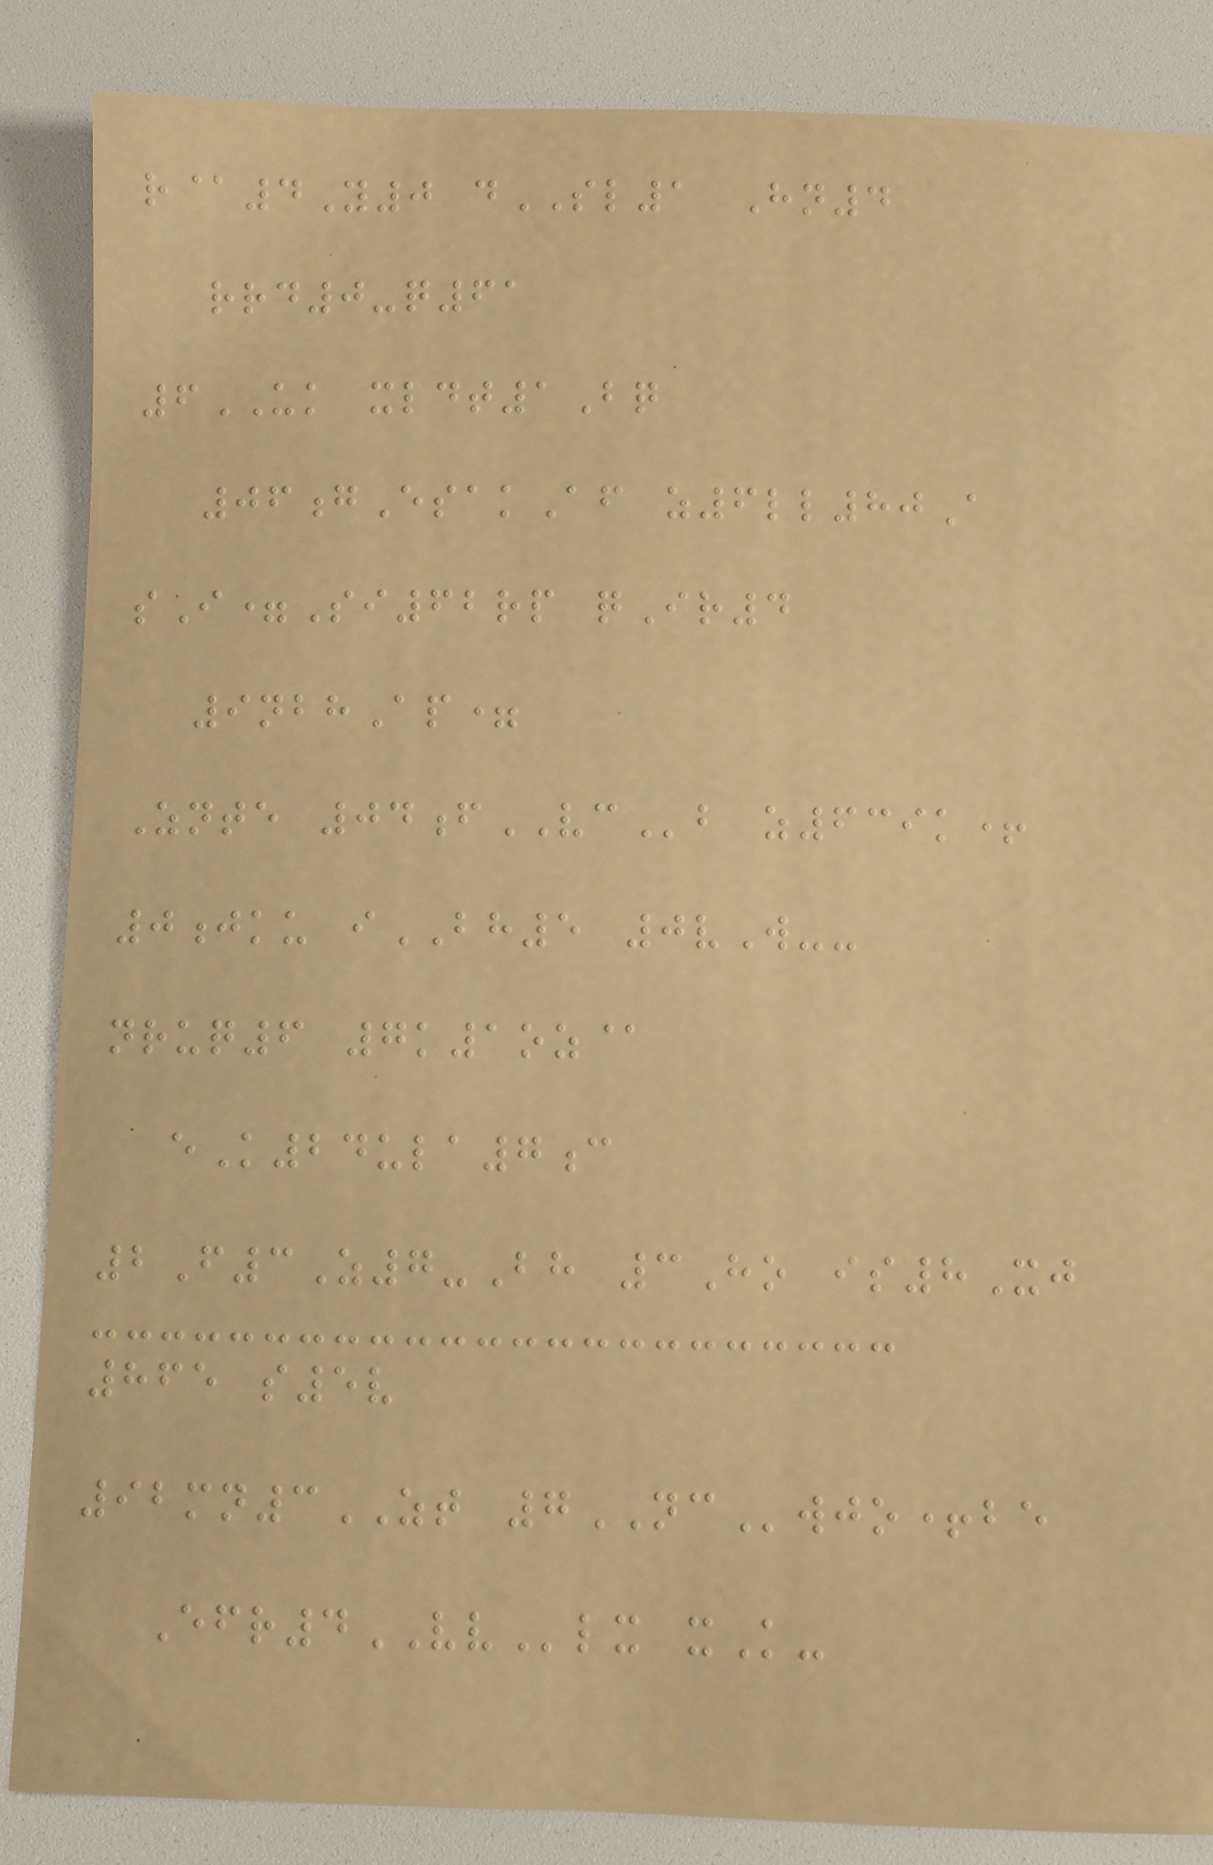r@4Y0 dSL1 Hn4
rrd0-q61
6UK xldt1Bq
06gEsakAf z6ll80A
sI=Si62rp qIr4
9nbhAp=
Znte 04fVCb z639k+
0jku iBH5 0vW--
nruq6 7k1oz@
eK24ula7c
2F3Z7-Bh 3Ho is8Xj
865 s5v
92mn3ZT 7NCwjo+be
Efr4VVlx xK-
